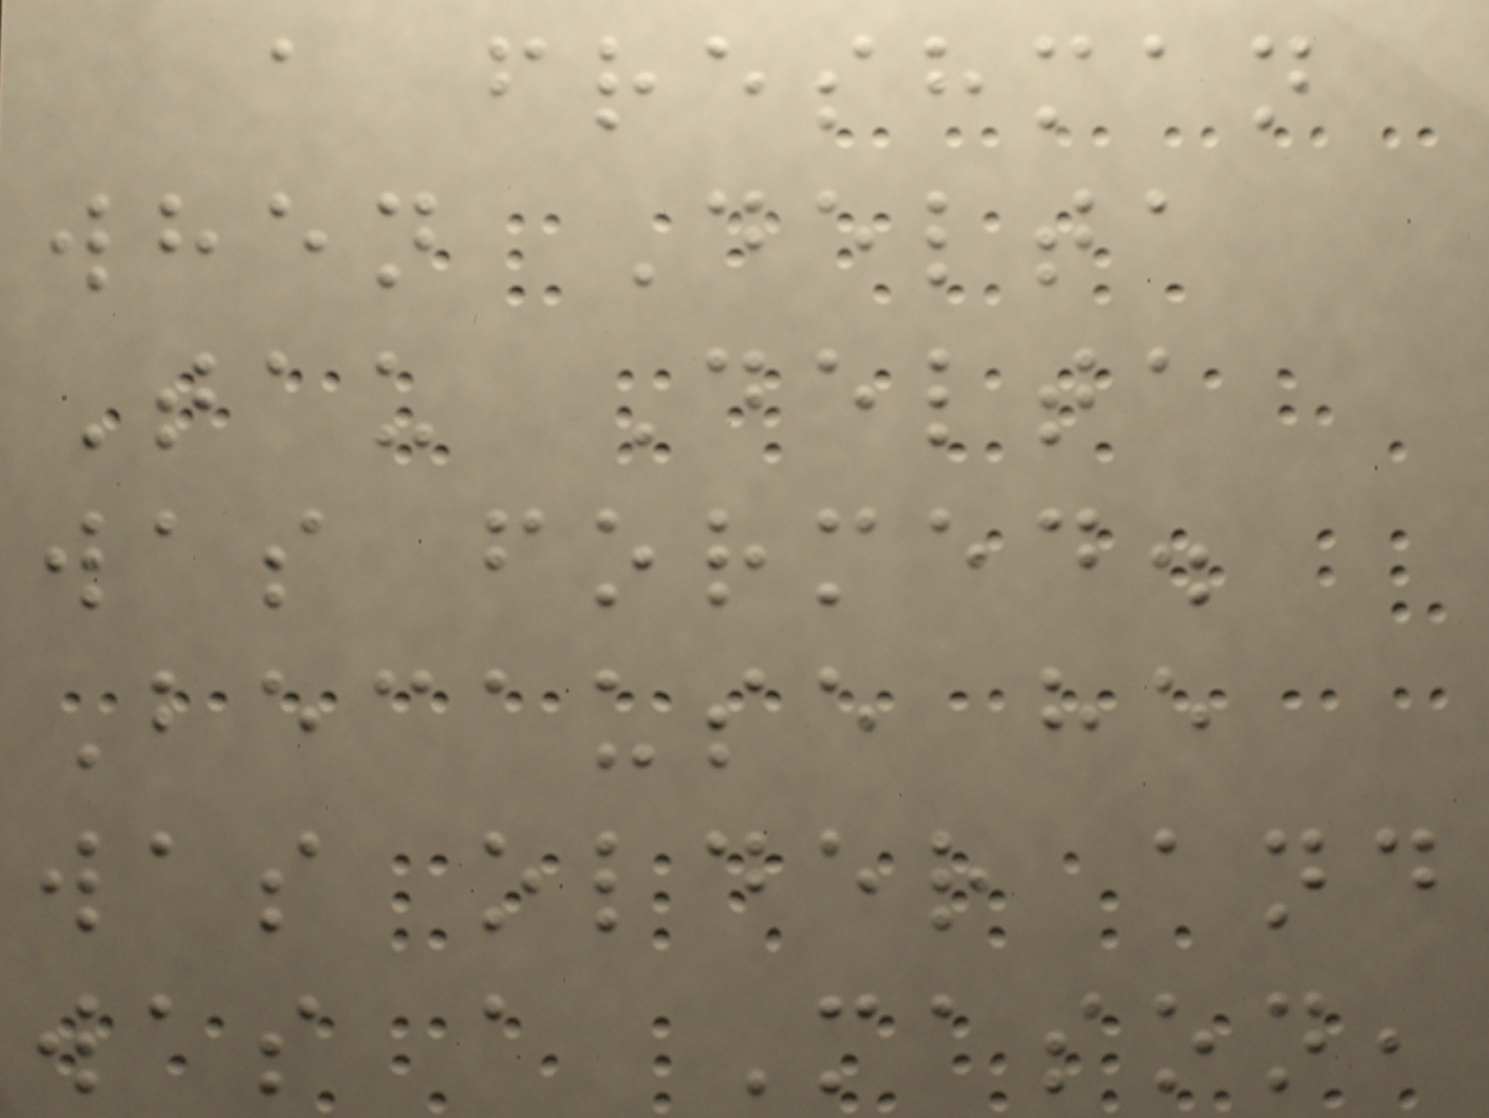a freshman
when Delta
Tau Delta
was formed.
Because he
was older and
was a Mason,
